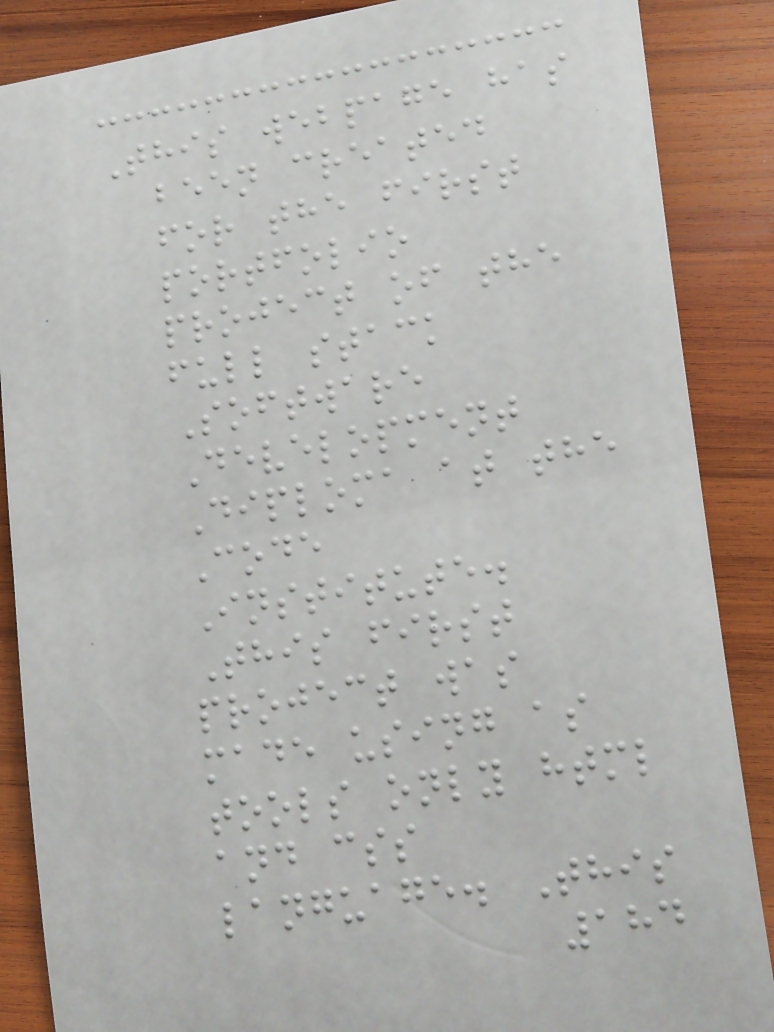This webpage has
been created
for the first
portfolio
project of the
full stack
Software
Development
Diploma at the
Code
Institute.
This first
project was
made using as
tools only html
and css
language. This
184
